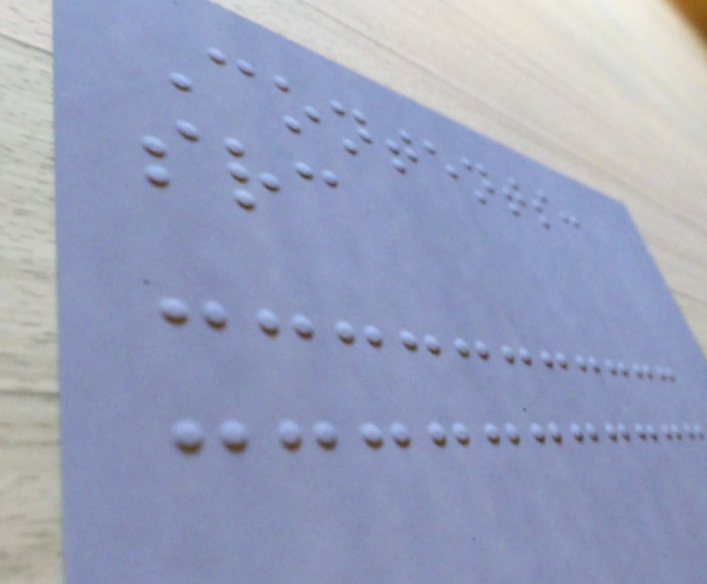Contents:
src
